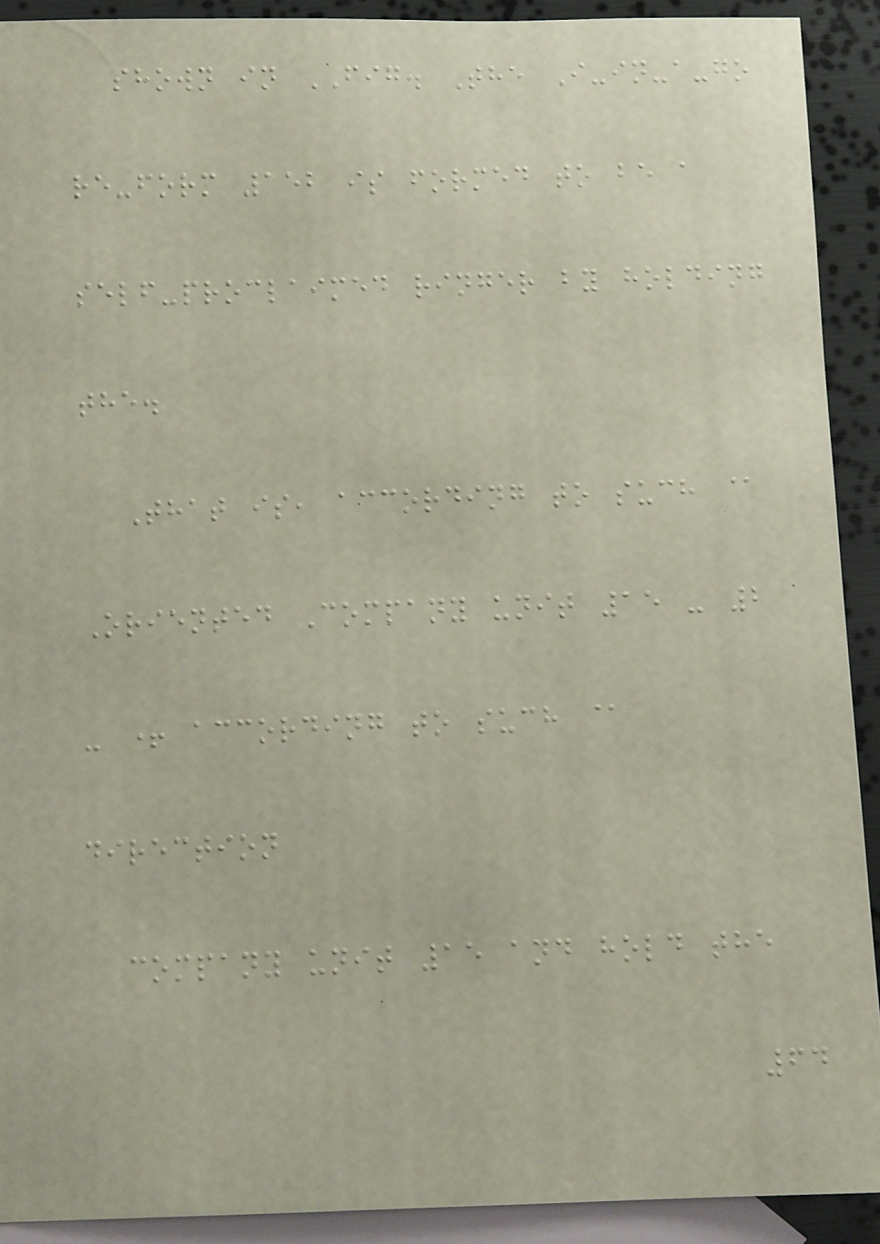shown in FIG. The I-in-a-go
re-form 152 is formed to be a
self-proclaimed ringer by holding
the.
That is, according to such @
Oriented Company unit 15 - 2
- + according to such @
direction
company unit 15 and hold the
64
